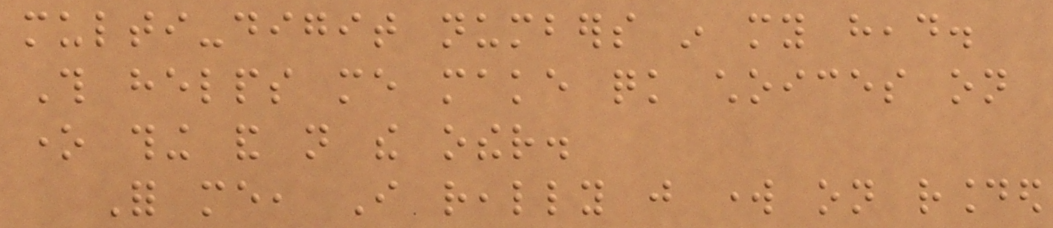multi-digit numbers in my head.
This helps me make quick choices on
one thing and not the other.
For me, I really just work on rounded
